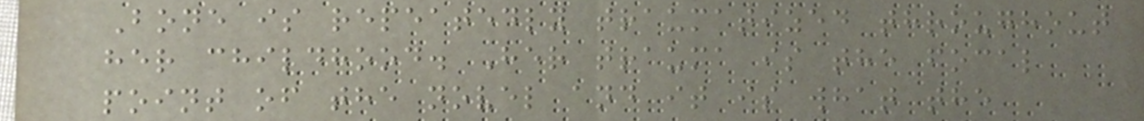Bone is repeatedly traumatized throughout
her childhood. Her trauma is the focal
point of the novel and it is what the
